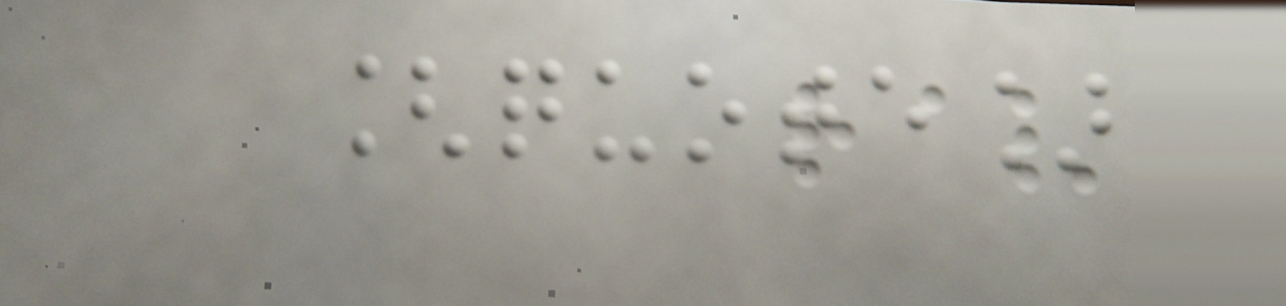[quote]
